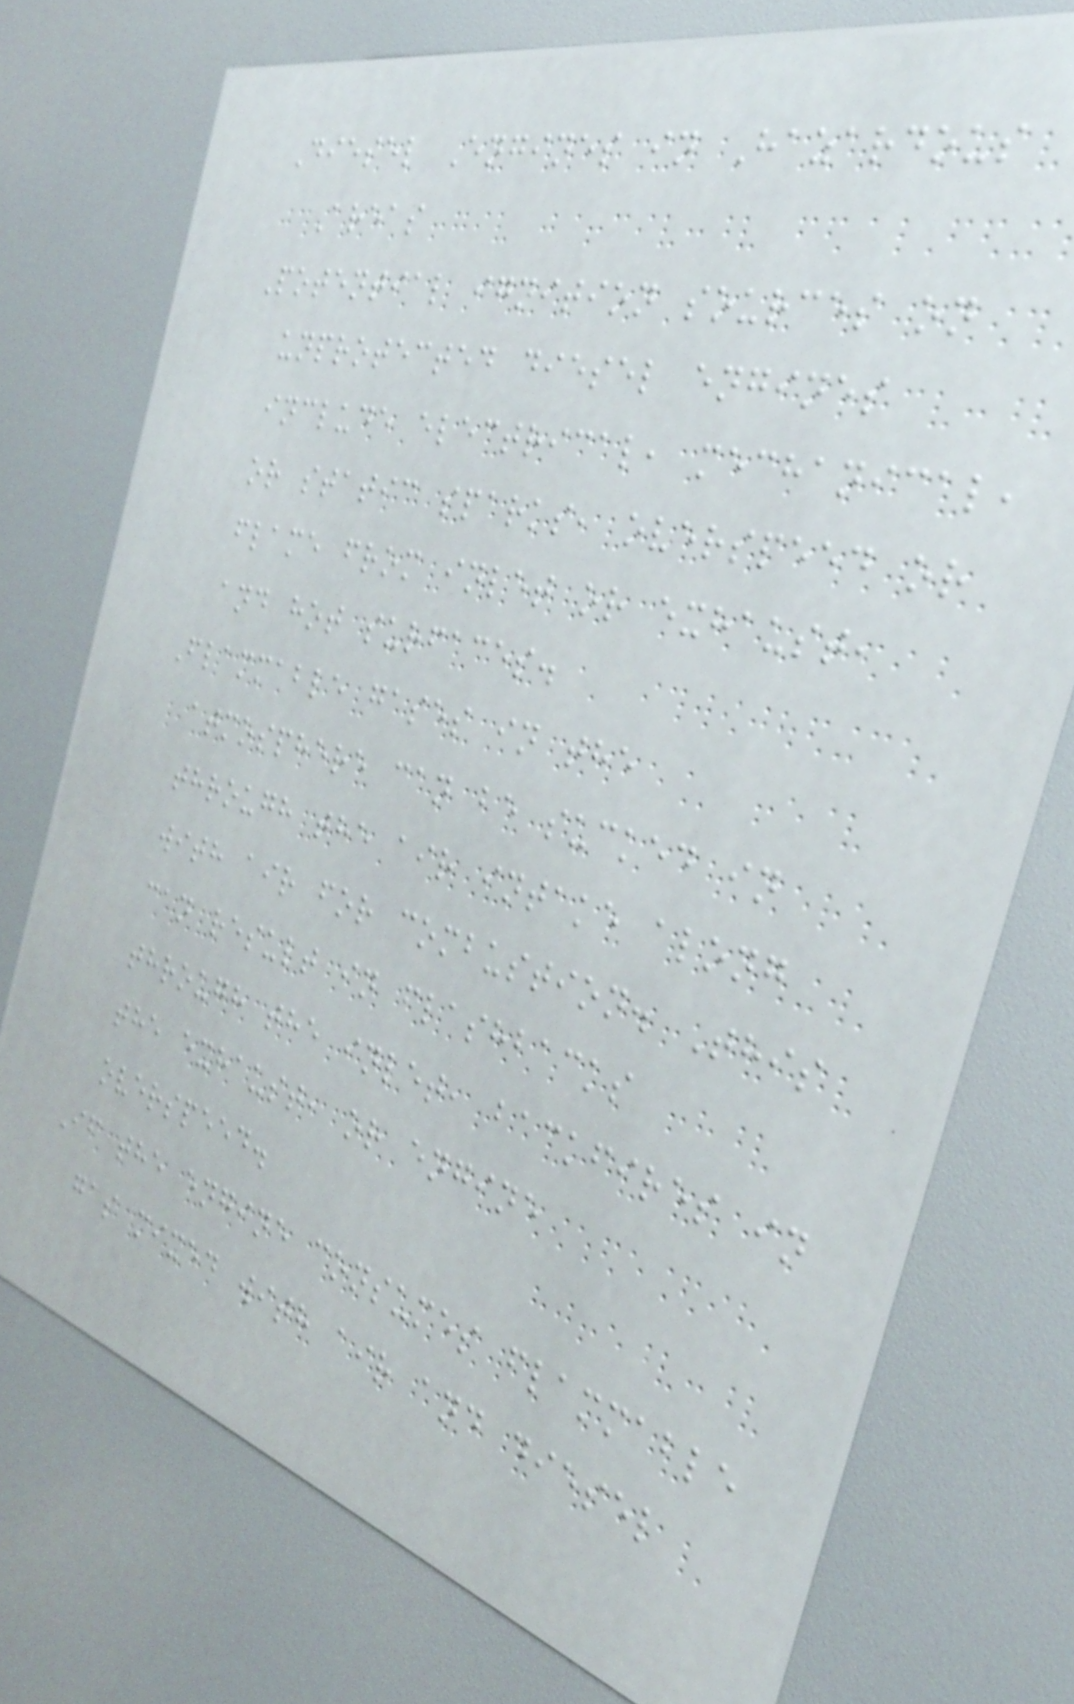Diesel Engines in Hazardous
Areas
Potential ignition sources on
unprotected diesel engines
include electrical, mechanical,
or static sparks, overspeed or
flame from inlet or exhaust,
and hot surfaces.
Flammable gases in the
atmosphere can be sucked in
through the air intake along
with air for combustion. This
can result in flashbacks
through the inlet, backfires in
the exhaust, or engine
overspeed.
If the engine consumes flammable
gas mixed with air and diesel
